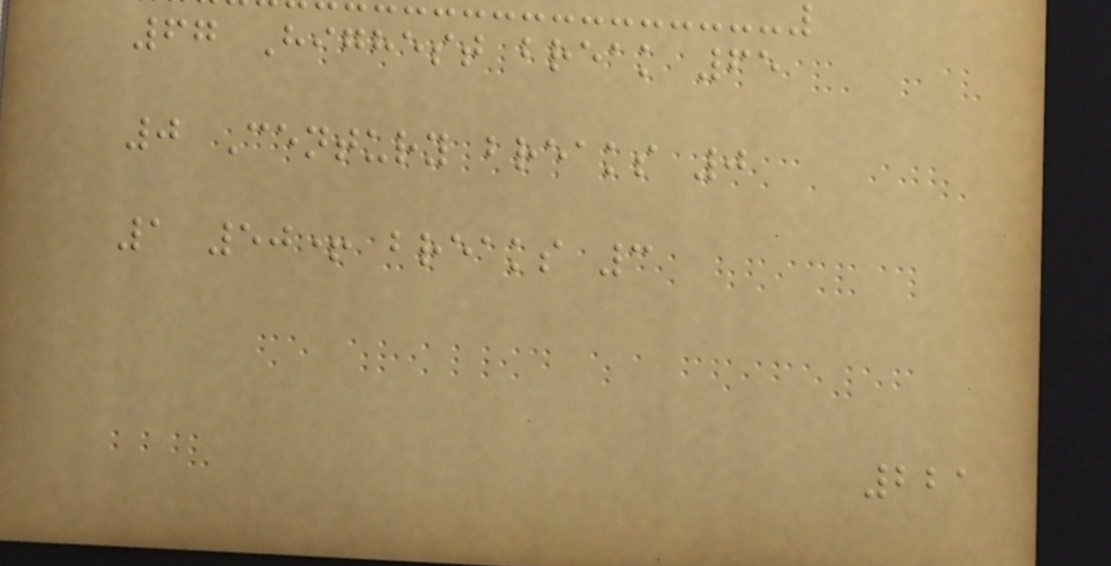67 Highest break 65
0 Century breaks 0
1 50+ breaks 3
221
